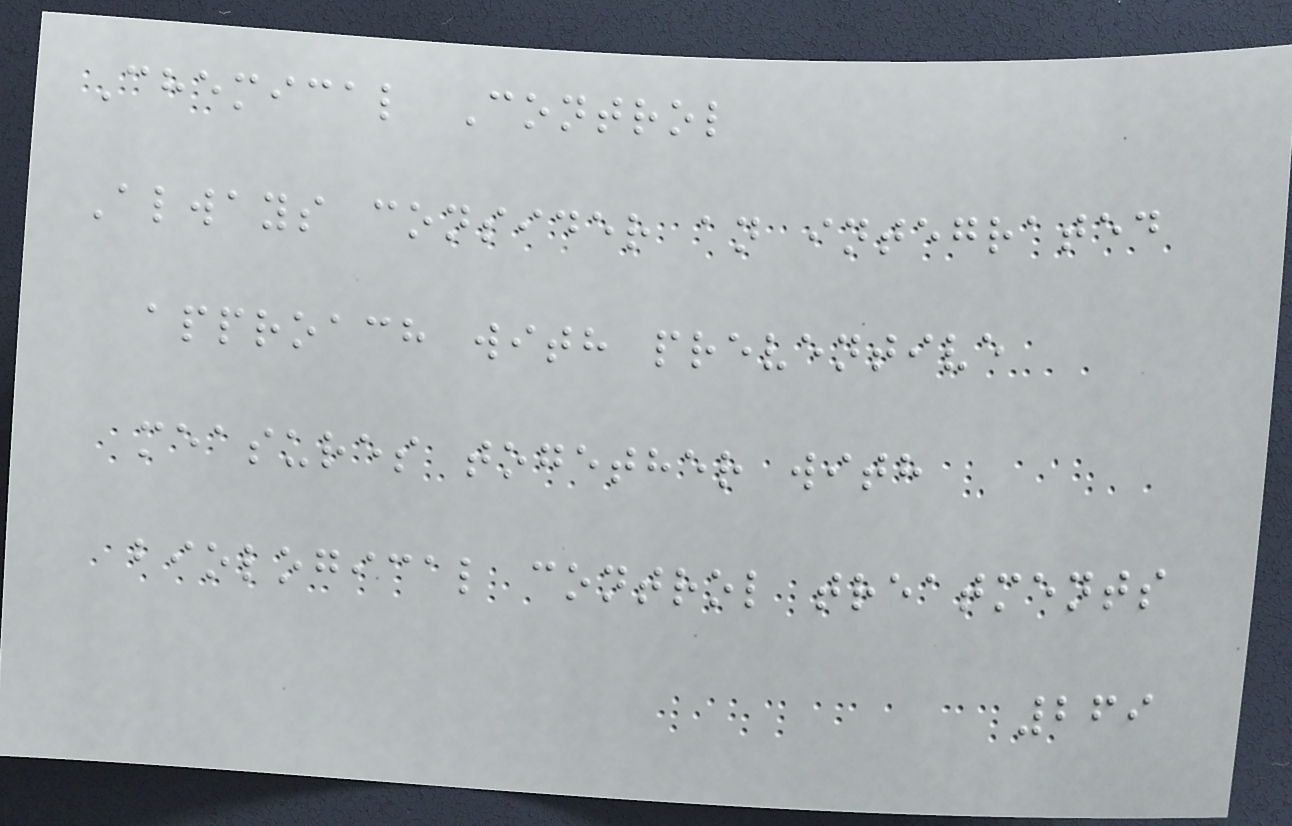Chemical Control
Always consider an integrated
approach with preventive
measures together with
biological control treatments
269
